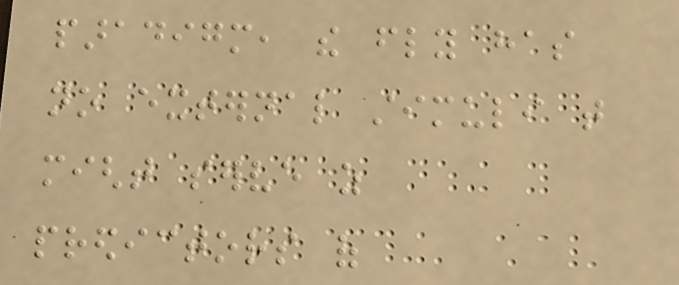paradigm, the fly has
no external stimuli that
might serve as
predictors of
